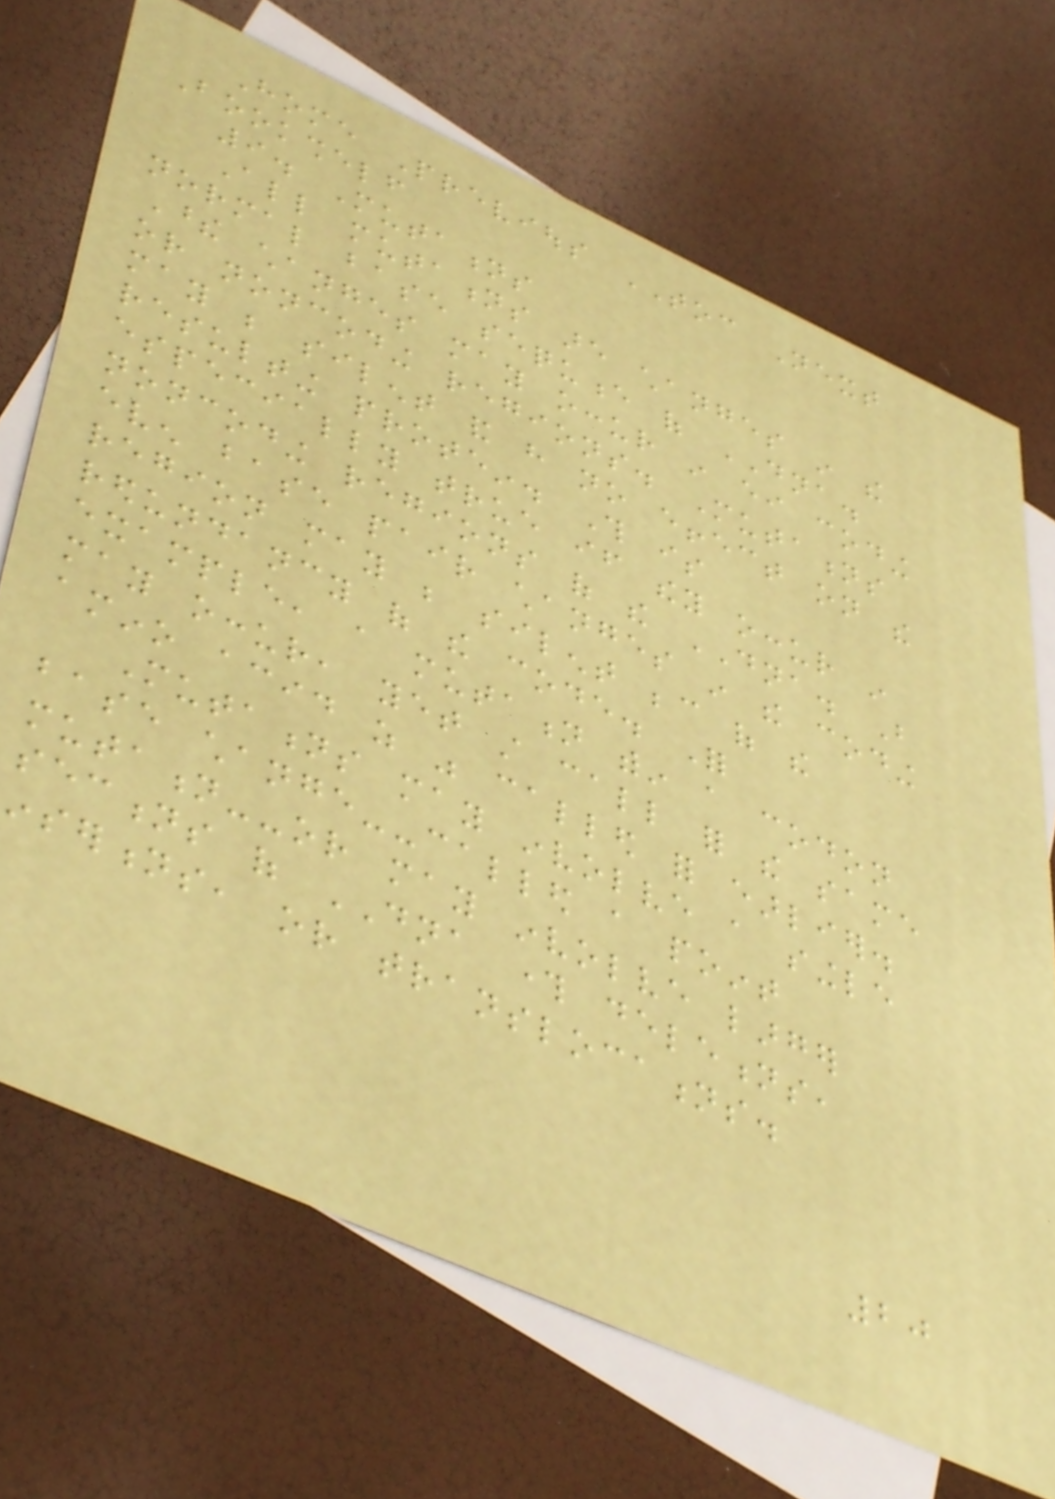Home Previous TOC Next
Bookshelf
9. Mutations
All mutations are changes in the
normal base sequence of DNA.
These changes may occur in either coding
or noncoding regions. Mutations
may be silent and have no effect on the
resulting protein. This is
especially true if they occur in
noncoding regions of the DNA. But
even base pair changes in the coding
region may be silent because of the
redundancy of the code. For
example, a mutation within a codon
may occur, yet still call for the same
amino acid as was called for earlier.
Mutations may involve a single
base change--called a point
mutation--or may involve larger
sections of DNA through deletions,
insertions, or translocations.
20
